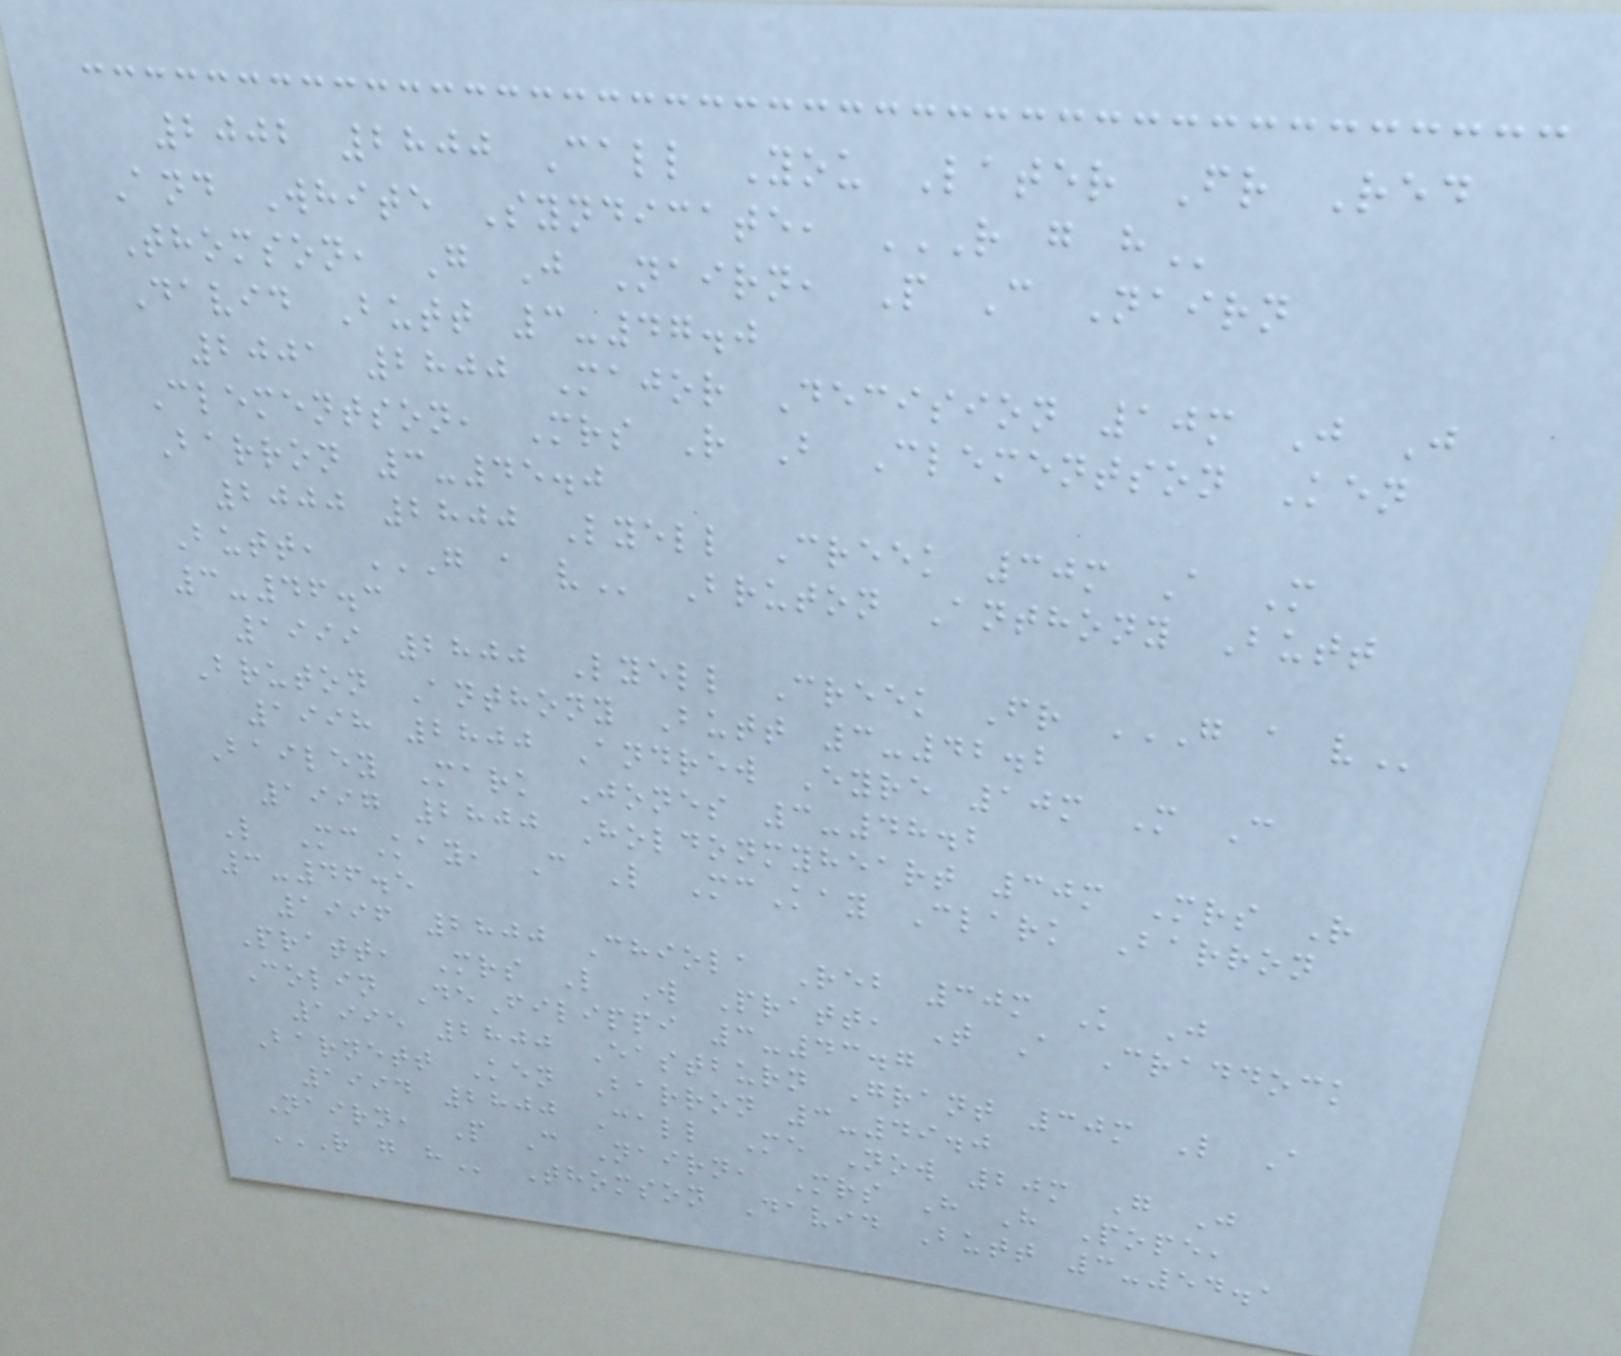2002 2800 Call You Later Fr Red
And White Syndicate, R G H
Thomson, G J Nairn, P C Nairn
David Butt 3-47.0
2001 2800 Major Decision 10m J J
Clementson, Mrs R B Clementson Ken
Barron 3-45.0
2000 2800 Lyell Creek 30m A M
Butt, G A V Bruton Anthony Butt
3-46.3
1999 2800 Lyell Creek Fr G A V
Bruton Anthony Butt 3-42.2
1998 2800 Andrew Eyre 10m M C
Bailey Mark Jones 3-48.2
1997 2800 Holdonmyheart 30m Mrs R
L McKay, C L McKay Clark Barron
3-46.5
1996 2800 Chiola Reb 30m K J
Pratt, Mrs L W Pratt, T A Craddock
Colin DeFilippi 3-43.7
1995 2800 Eastburn Grant 30m L A
Barnett Ken Barron 3-49.0
1994 2800 Call Me Now 20m G J
Nairn, P C Nairn, Mrs H H Pope,
R G H Thomson David Butt 3-54.1
